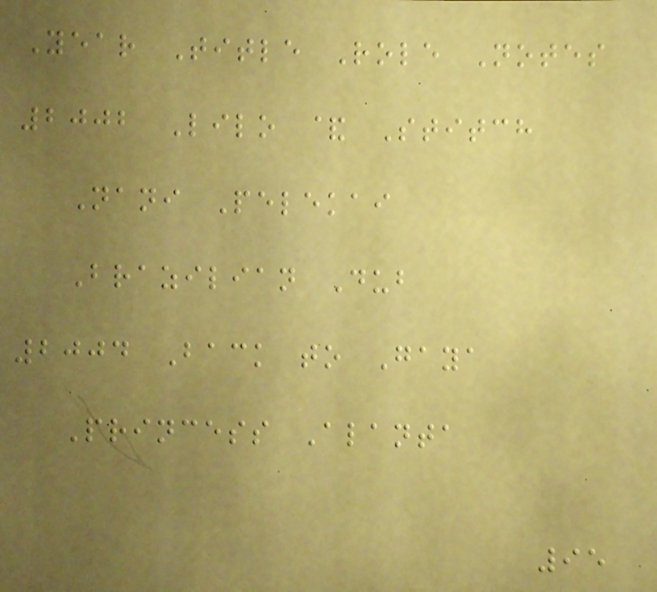Year Title Role Notes
2002 Lilo & Stitch
Nani Pelekai
Brazilian Dub
2004 Back to Gaya
Princess Alanta
95
